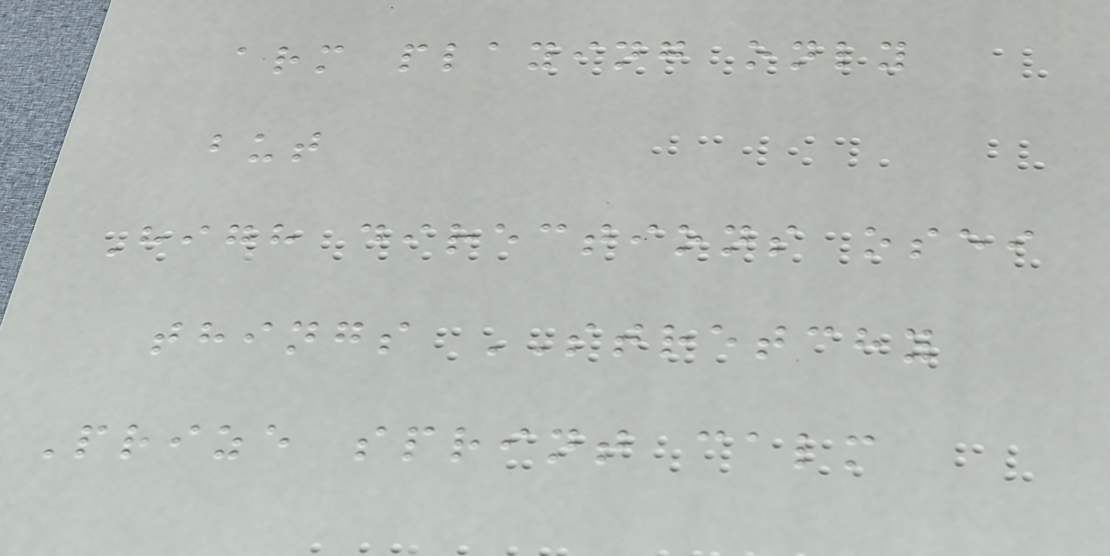arm playing only
but
High directions osei
things STRETCHY
Prize sprint calm
